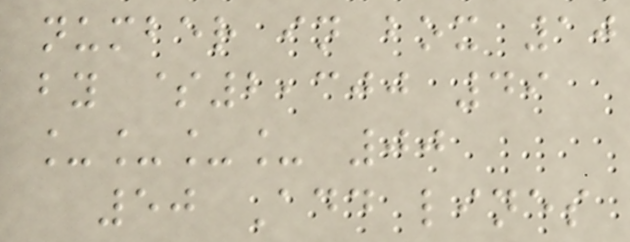number in box 10
by $2,300 49
____ 00
50 Add lines
